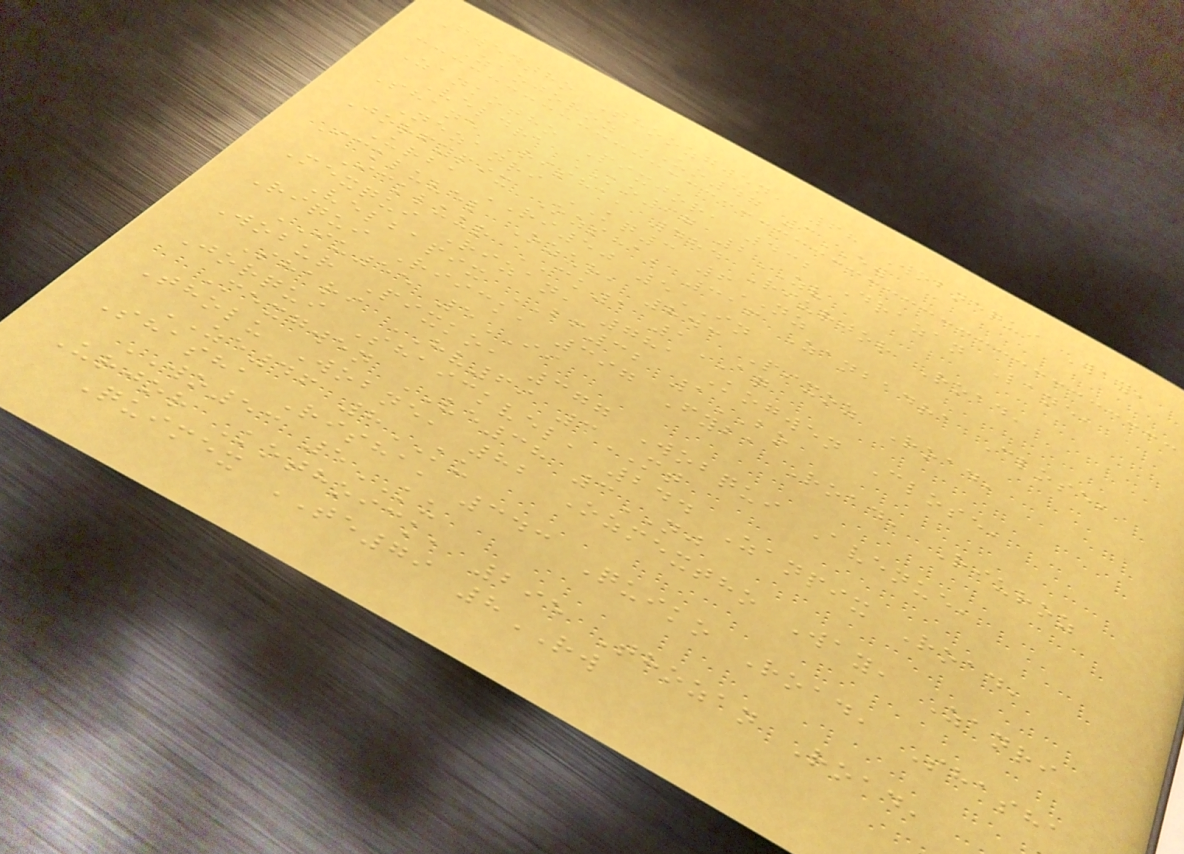Gwentho Thoozgwen, 68 Wobnequi Way,
Zanjoroz UO47 3EW
Zankotho Pixjor, 432 Drazan Lane,
Veldra KO97 2ZV
Shane Risha, 484 Riurjor Road,
Nezanri KQ3 6NZ
Jorfypix Ozsha, 316 Zanbadra Close,
Urba RI50 5IN
Ickluvel Ozur, 843 Pixoz Road,
Ickluur CK1 1AQ
Mexqui Rizan, 781 Kogwen Close,
Velbapix BF32 1BO
Riqui Riick, 397 Fyba Road, Riuroz
IU55 5II
Wobur Pixko, 377 Wobqui Avenue,
Shari HV69 3MT
Jorqui Shaickvel, 244 Zanpix Road,
Mexgwen VE38 3NJ
Tholu Wobne, 82 Ozmextho Way, Zanri
ZE46 8KU
Shasha Risha, 343 Quiko Road, Shasha
WO53 5KU
Urjor Kothoick, 295 Thozan Road,
Quimex TE79 8RW
